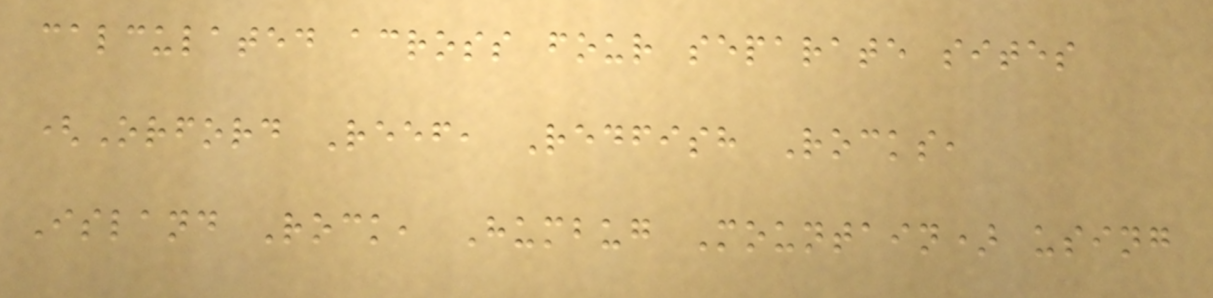calculated across four separate sites
(Orford Reef, Redfish Rocks,
Island Rock, Humbug Mountain) using
